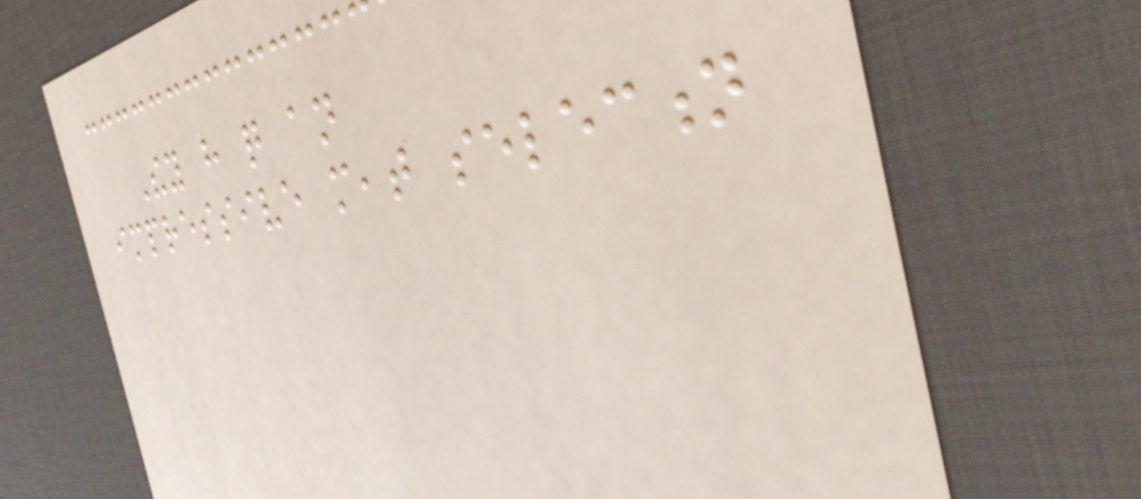They have quite an
impressive meat selection
